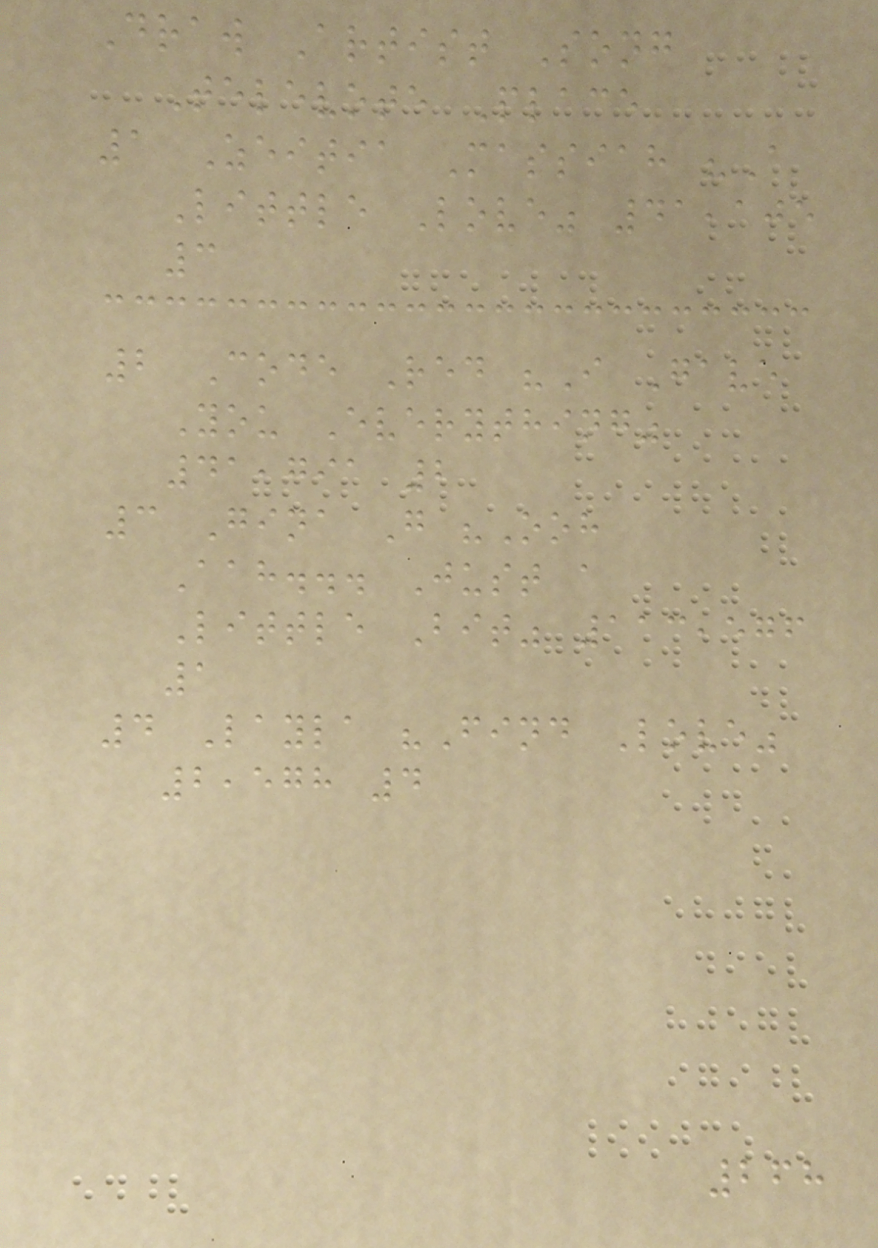Draw Artist Song
Televote Place
1 Zeitia Massiah "A
Little Love" 41,105
3
2 Code Red "I Gave
You Everything"
41,791 2
3 Gina G "Ooh
Aah... Just a
Little Bit" 113,576
1
4 Layla "Find Love"
2,578 4
268
